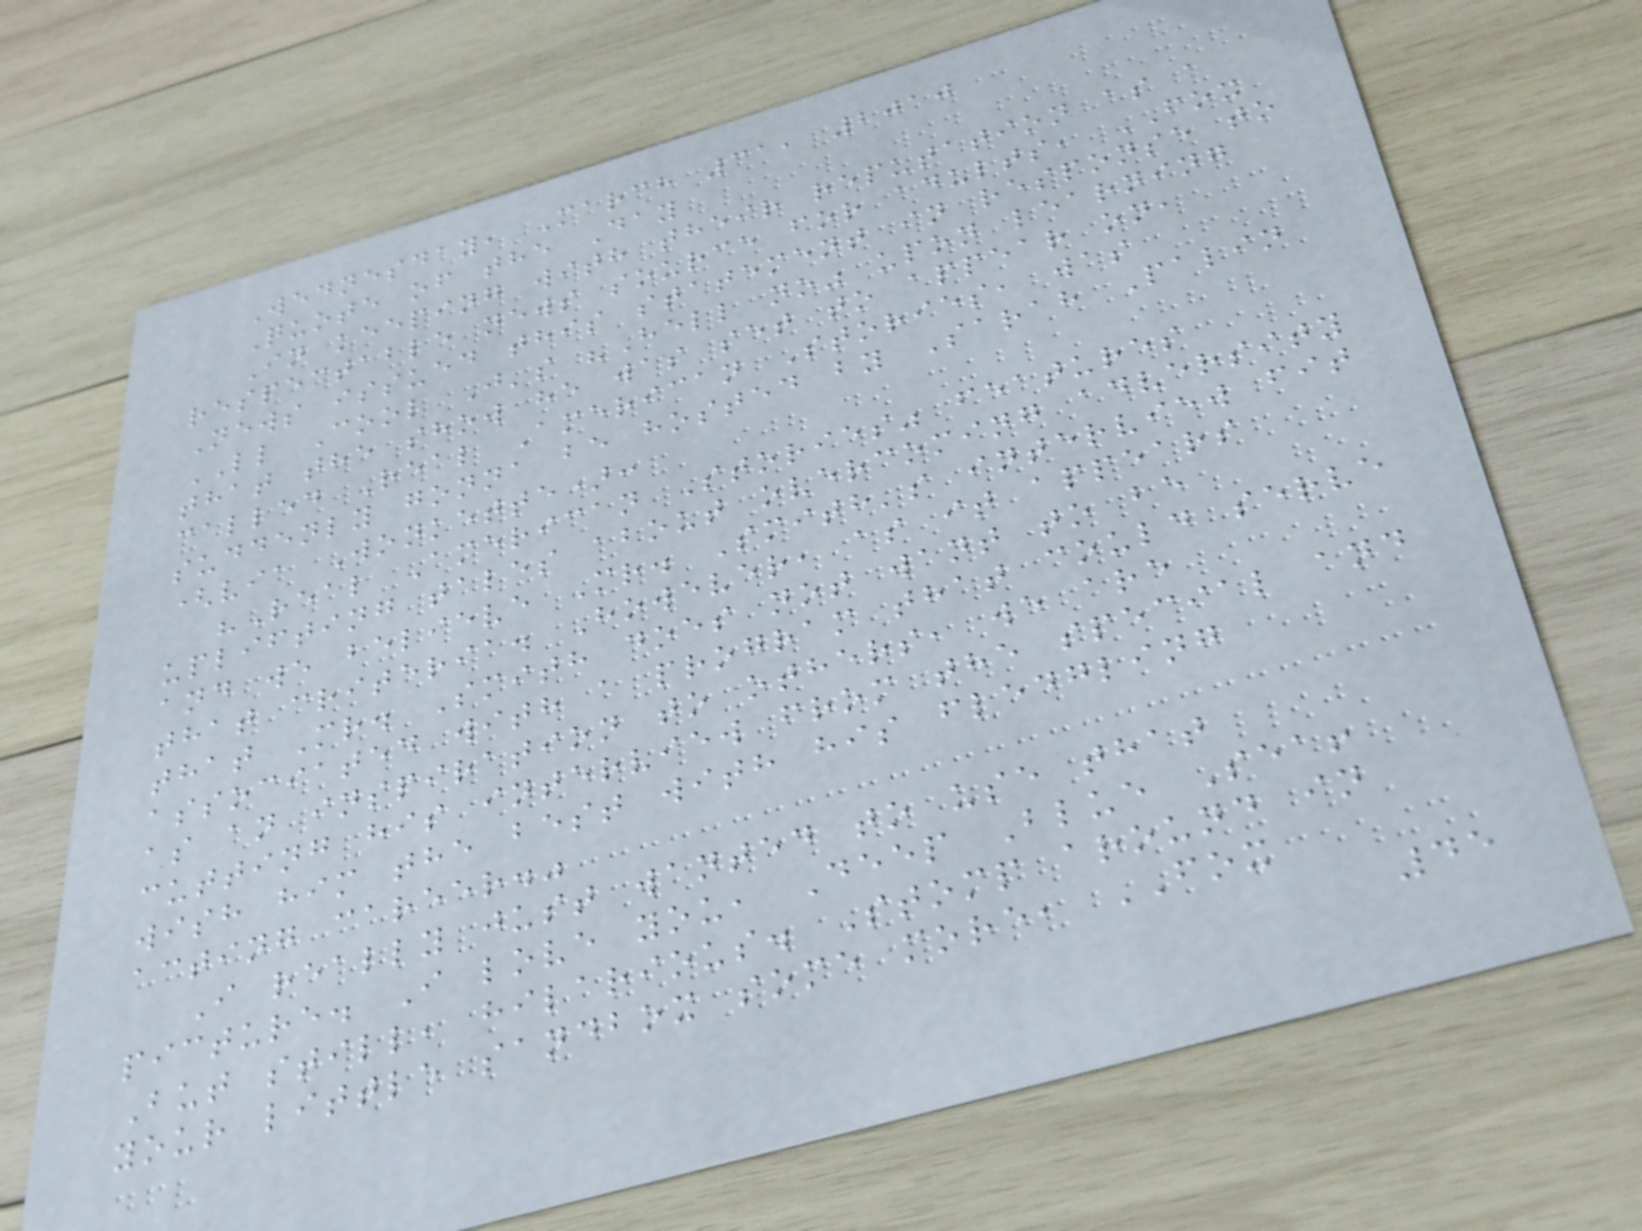Wednesday, March 31, 2010
Quote of the Day
In keeping with their reputation as a
respectable news source for adults, FOX
News issued this statement in response to
LL Cool J's "Hell no" upon learning
that the show he was set to appear on,
called Real American Stories, was
suddenly gonna be hosted by Sarah Palin
(via Wonkette):
"Real American Stories" features
uplifting tales about overcoming adversity
and we believe Mr. Smith's interview fit
that criteria. However, as it appears
that Mr. Smith does not want to be
associated with a program that could serve
as an inspiration to others, we are
cutting his interview from the special and
wish him the best with his fledgling
acting career."
I really just wanted to use that
picture. I love you, Deep Blue Sea!
But still, hilarious. Stomp around in
your little sandbox some more, FOX
45
